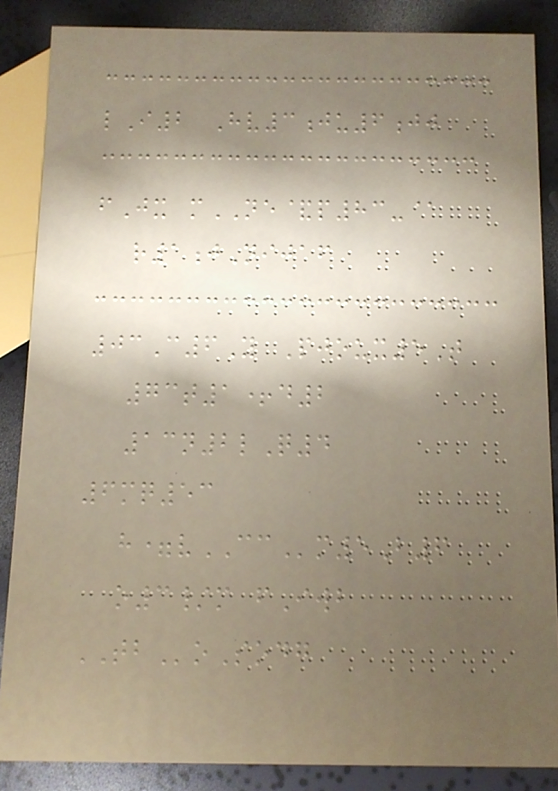lI2 Hv3ju6jj
fJx mNE&p83-@
r1jNijaf
03C6Y Pjoux5T
73t1+d2
13n2lQ4
6mq53
h=vCCm5B6
o3/m fIwb
TBoSodg
